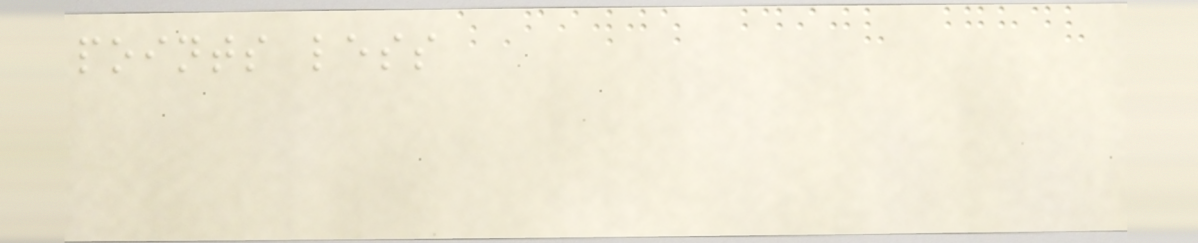points less
